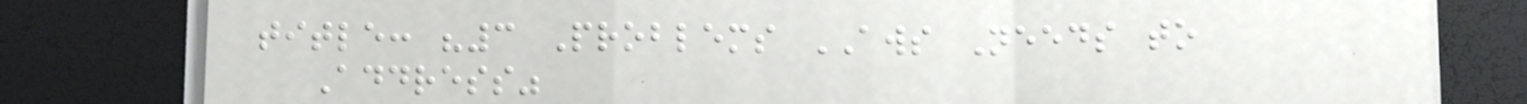title: "3 Problems AWS Needs to
Address"
